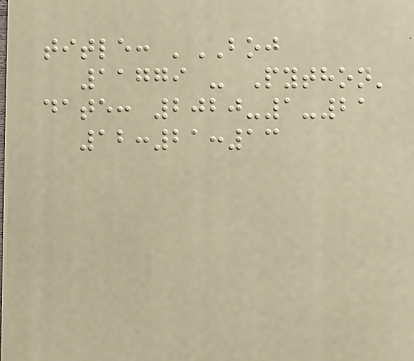title: 'BOJ
11779 - Python'
date: 2020-1-21
12:21:13
